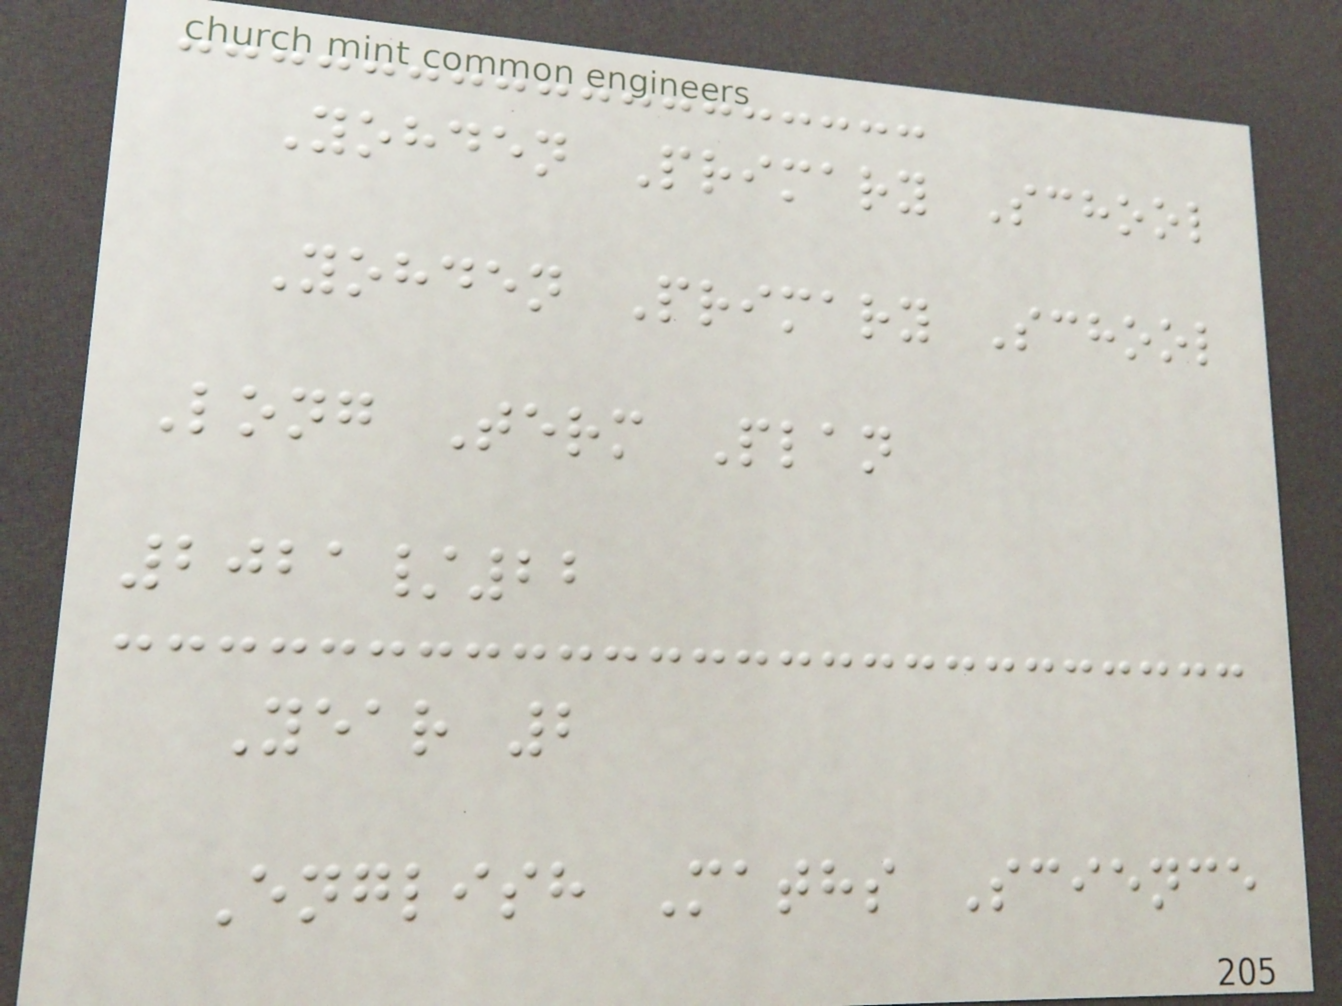Yohden Primary School
Yohden Primary School
Long Term Plan
2021/22
Year 2
English Maths Science
